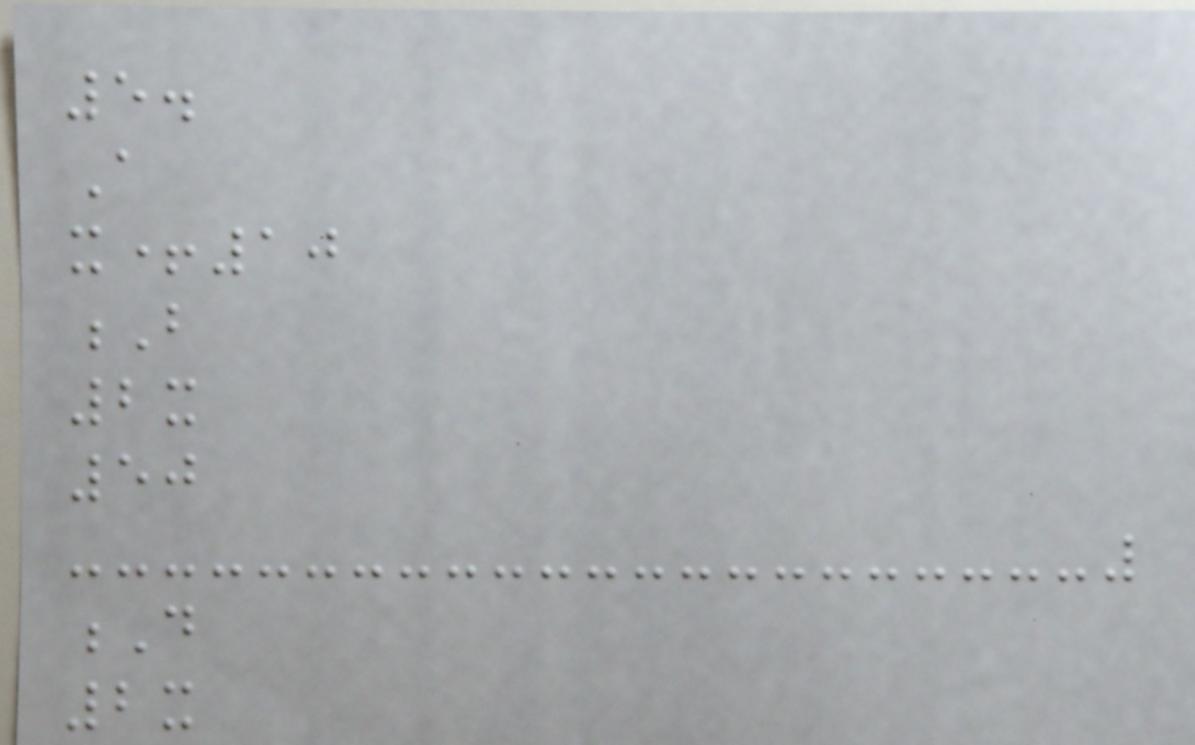5.
A
x+10
B
2x
50
D
2x
